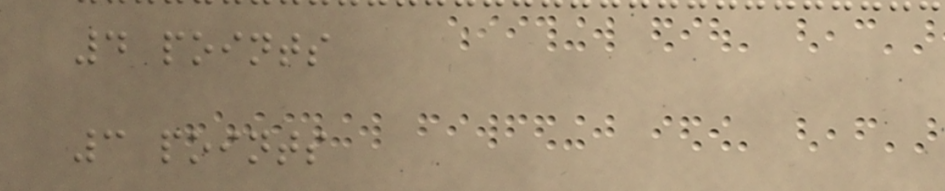4 points
3 points
